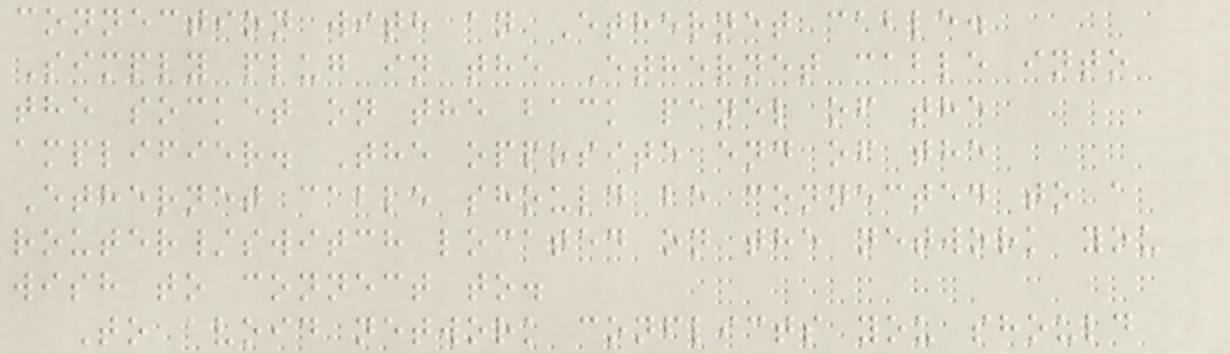connection with an Ethernet cable.
Simply plug in the Ethernet cable into
the socket on the back panel of the
amplifier. The opposite end of the
Ethernet cable should be connected to a
router/switch located on the network you
wish to connect to.
To avoid network conflicts you should
